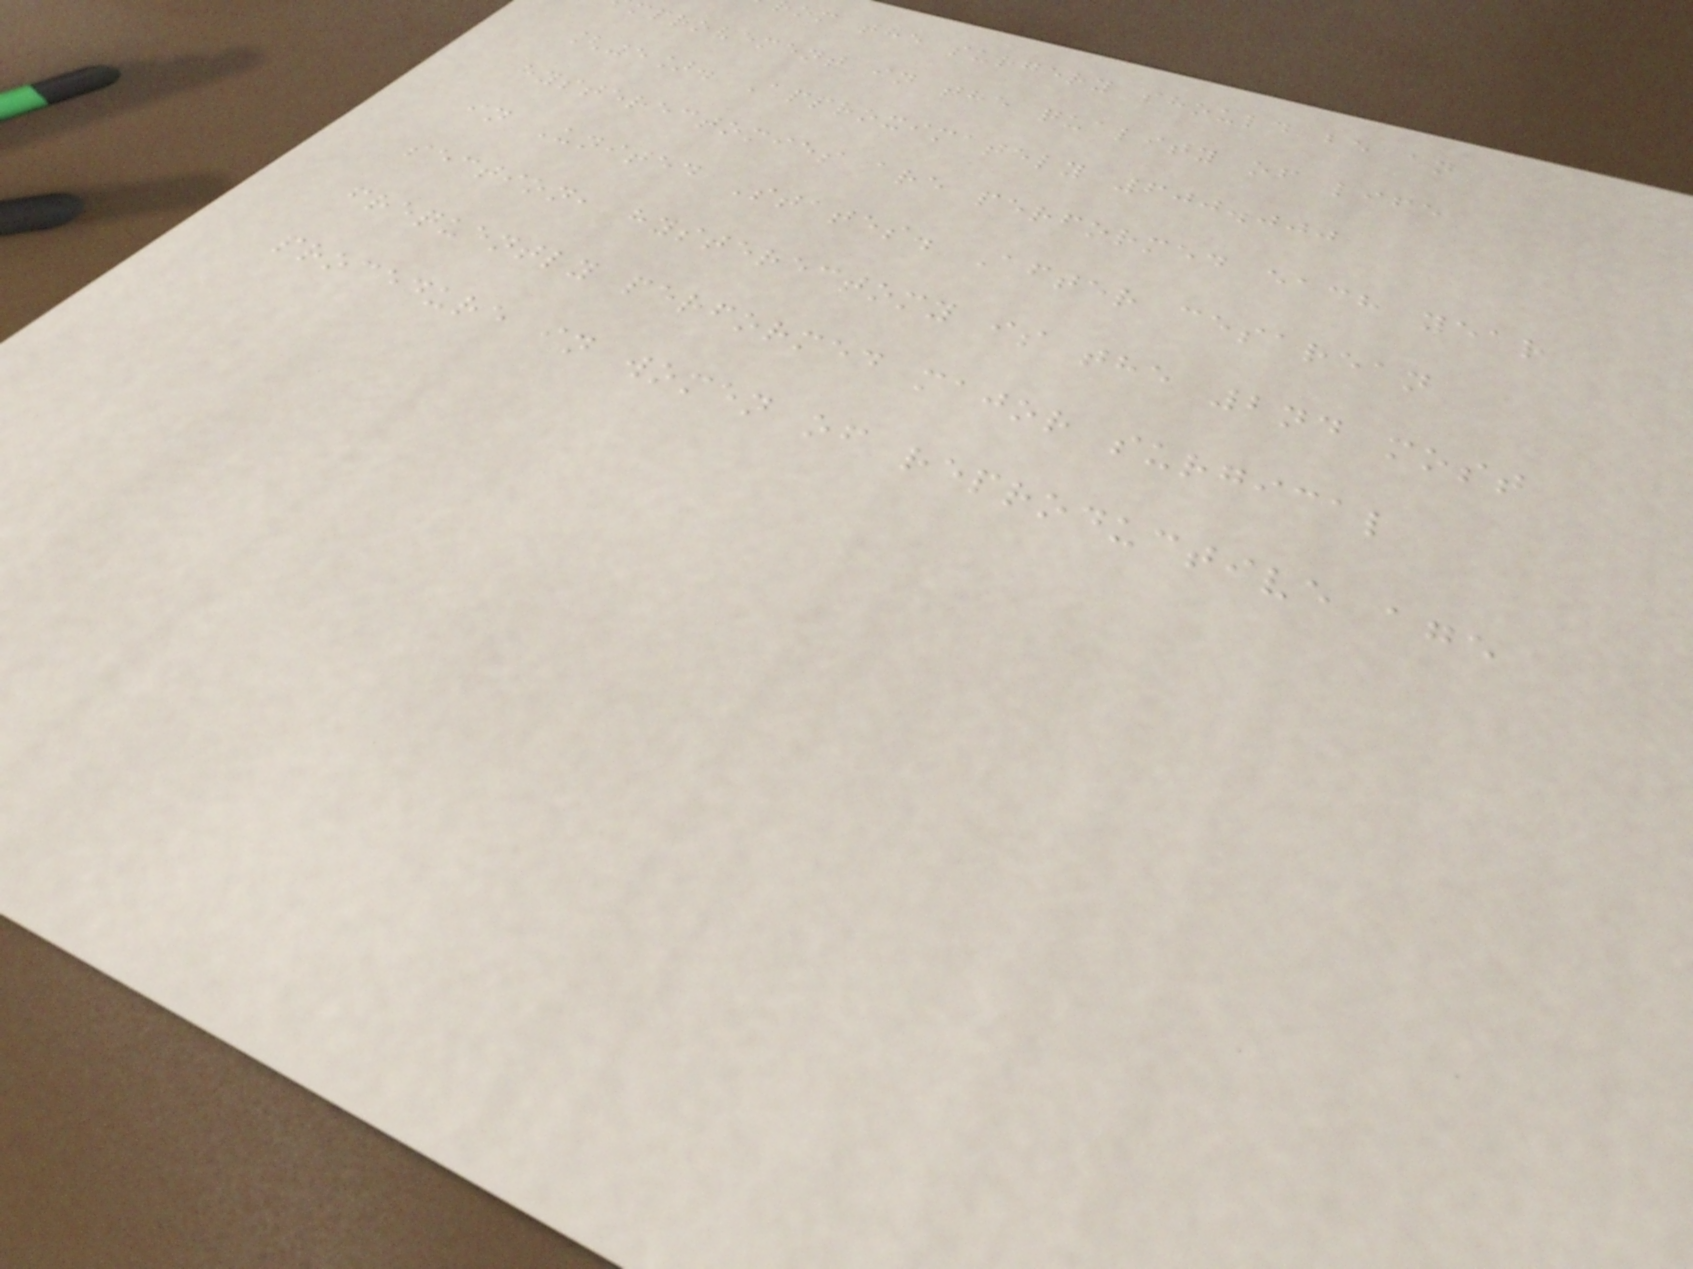om the surgery should be an
mprovement in the quality of life
[5]. Approximately 600.000
hysterectomies are performed each year
in United States. After cesarean
section, hysterectomy is the 2nd most
frequently performed major surgical
procedure in women of reproductive age
